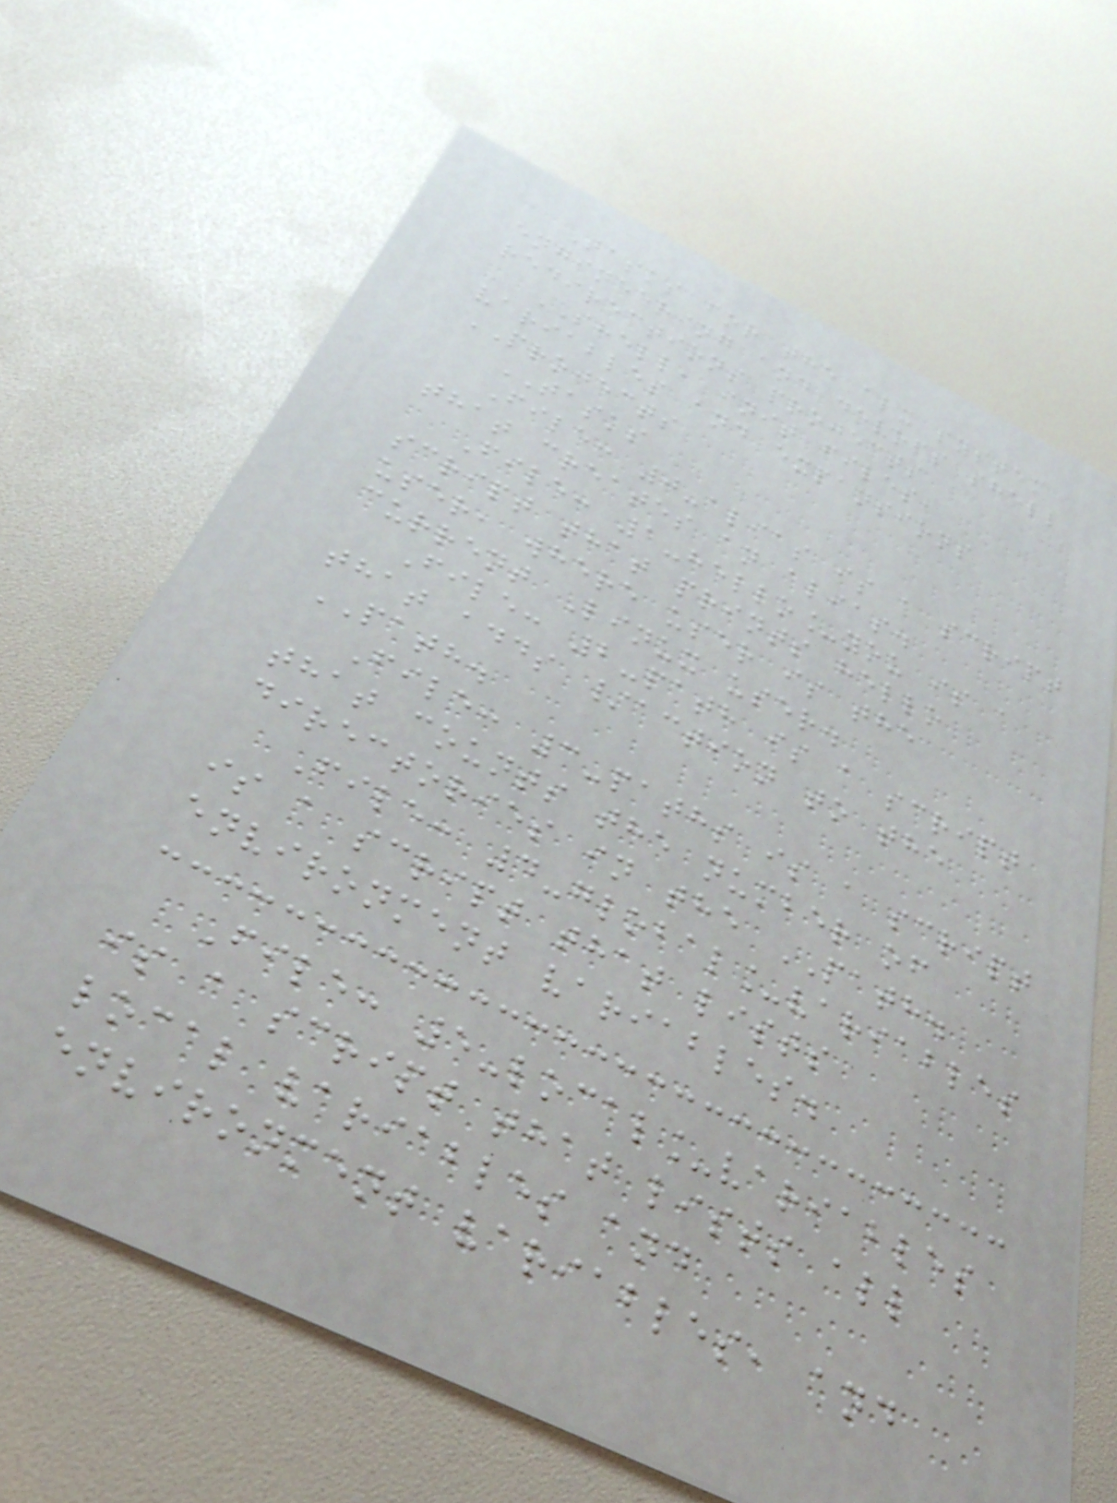Tasks for the alx system
engineering and devops shell
redirections projects
SHELL, init files,
variables and expansions
PROJECTS
TASKS
File: 0-alias is a script
that creates an alias.
File: 1-hello_you is a
script that prints hello
user, where user is the
current Linux user.
File: 2-path is a script
that adds /action to the
PATH.
File: 3-paths is a script
that counts the number of
directories in the PATH.
File: 4-global_variables
is a script that lists
environment variables.
File: 5-local_variables
is a script that lists all
local variables and
environment variables, and
